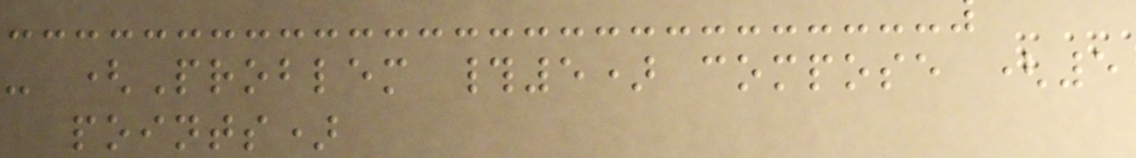- (Problem #5) compose (5
points)
